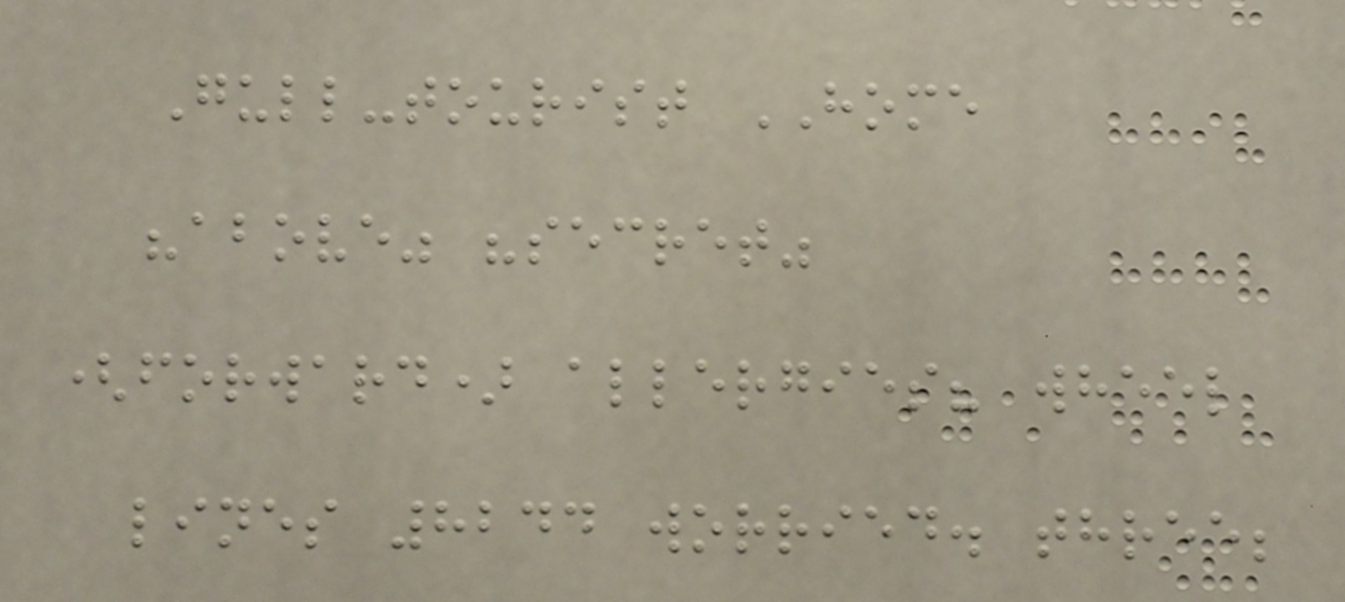Gull-tourist HOME
"above" "secret"
(forward) allergies? wheel
lines 8244 worried. three;
